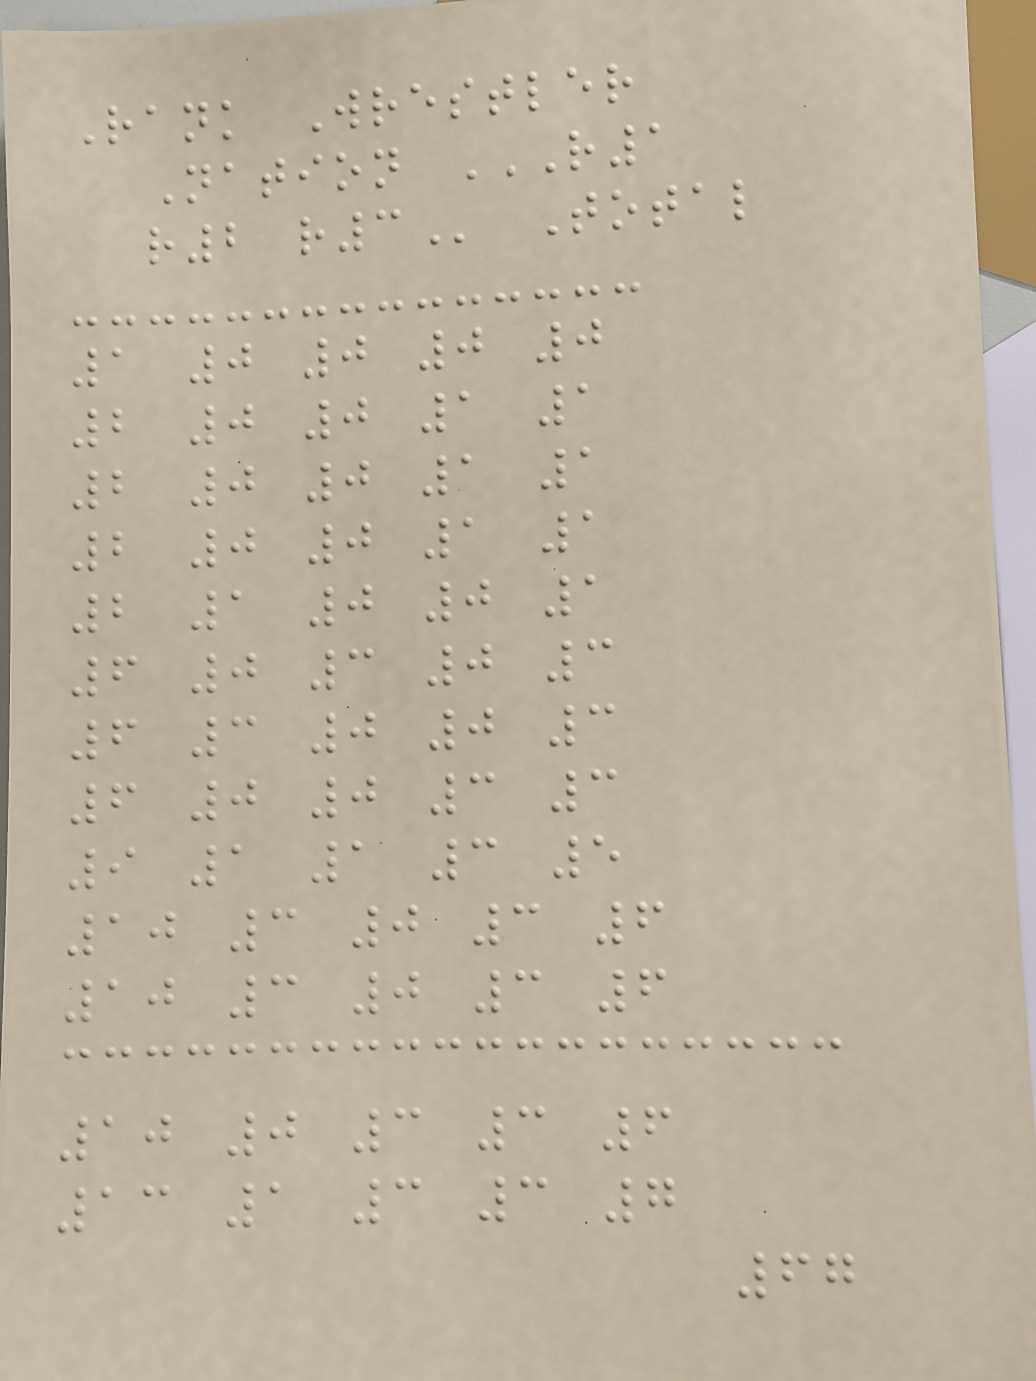Rank Wrestler
Nation R1
R2 R3 Total
1 0 0 0 0
2 0 0 1 1
2 0 0 1 1
2 0 0 1 1
2 1 0 0 1
6 0 3 0 3
6 3 0 0 3
6 0 0 3 3
9 1 1 3 5
10 3 0 3 6
10 3 0 3 6
10 0 3 3 6
13 1 3 3 7
67
